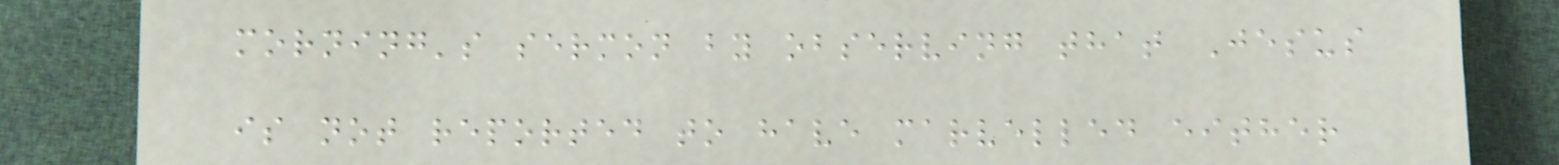morning's sermon by observing that Jesus
is not reported to have marvelled either
